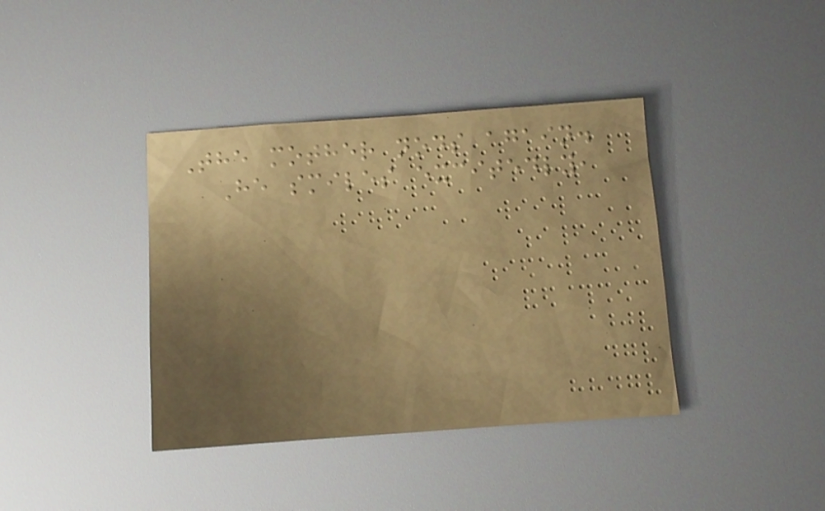The mother nods again.
He smiles excitedly,
